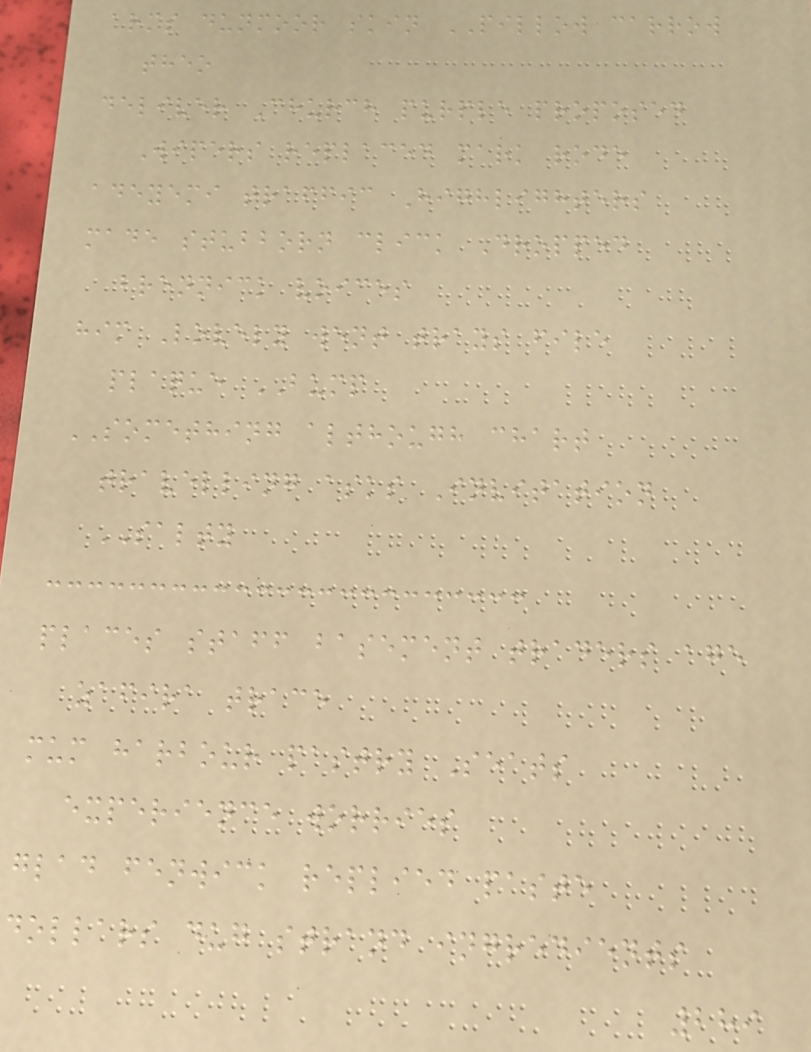arms dunmoor skin PILLOW carrow
theo
deliver Church purple proposed
Wipers replaced mark rode
adeyemi traffic Highlighters
made stubborn click Dropped
brennick voices
him Lovely went trays file
plaque BUMP
SOMETHING although chart
travelling asks Invitation
SALTY
places staff basement traders age
zafira trace
mum harbour pastry Seats
experience worries
glad fenwick replied paste
dollars dug strand ingredients
289
